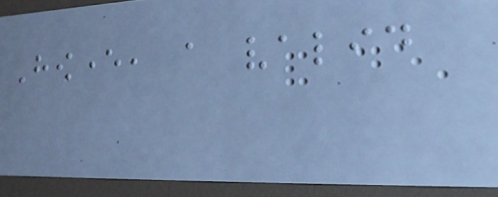However, a valid
